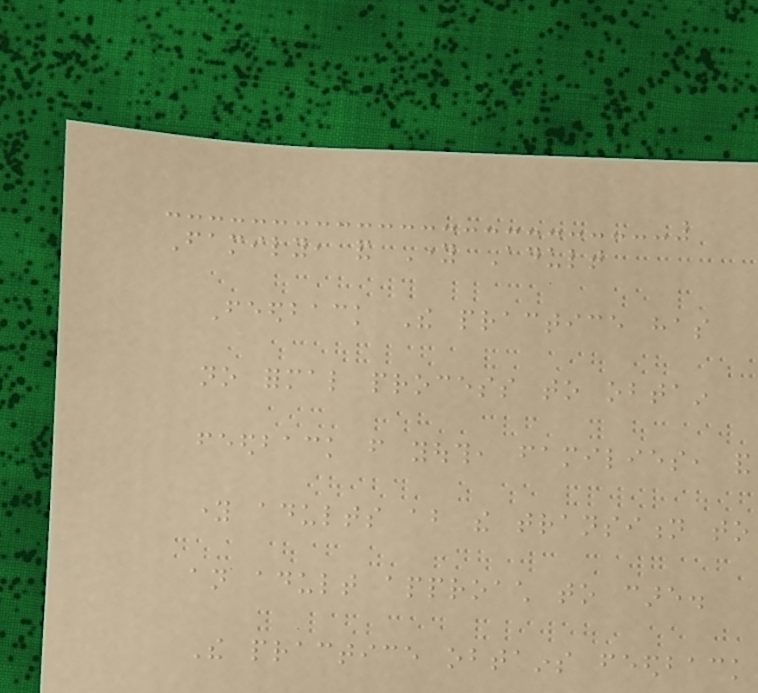Family, and Young Adult
Feedback The practice has
no formal process to obtain
feedback from youth, families, and
young adults about the transition to
an adult approach to care.
The practice obtains feedback
